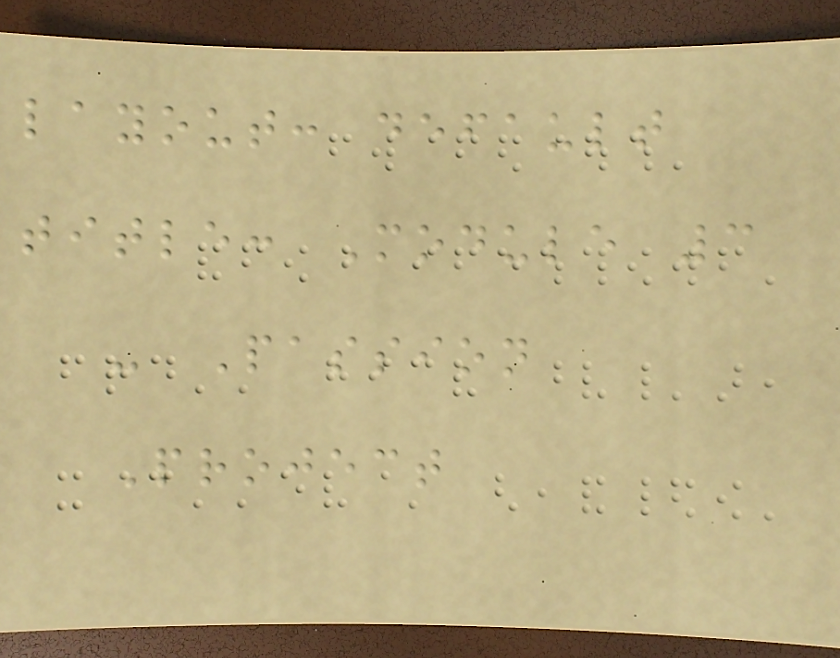layout: default
title: Module 3
- Passion
Project
